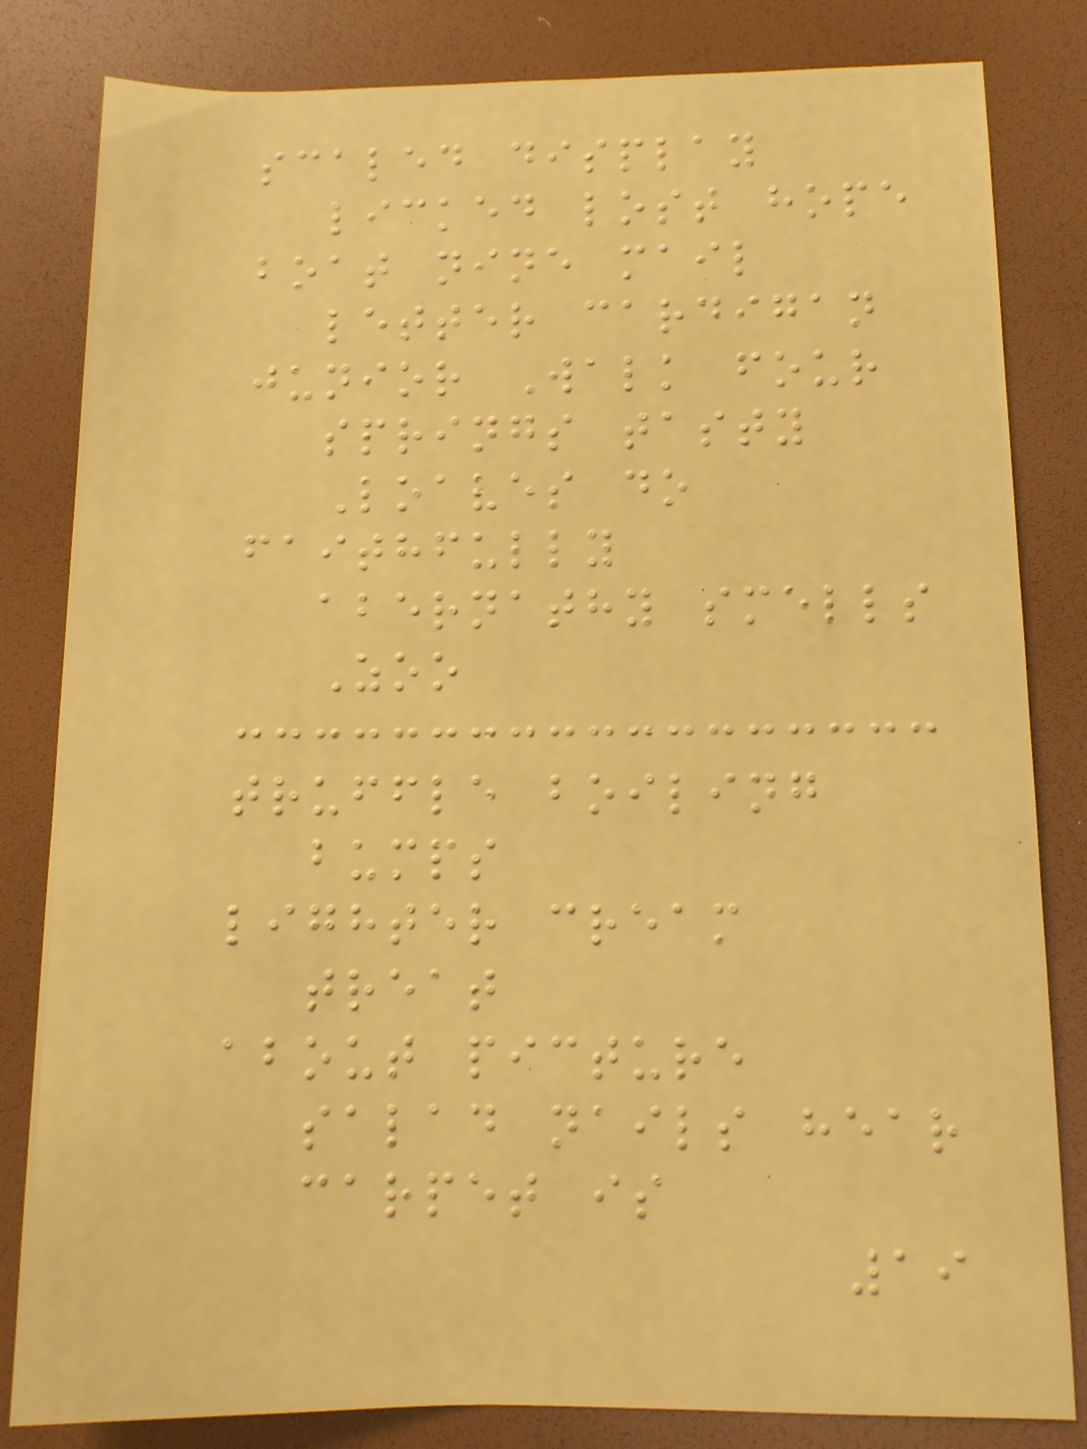scaled display
licked lost hope
boat nine mail
letter cardigan
junior Walk four
springs tasty
Loaves do
faithfully
abernathy smells
Zoo
truffle boiling
bumps
lighter cream
treat
about picture
salad nails hear
carpet is
19
